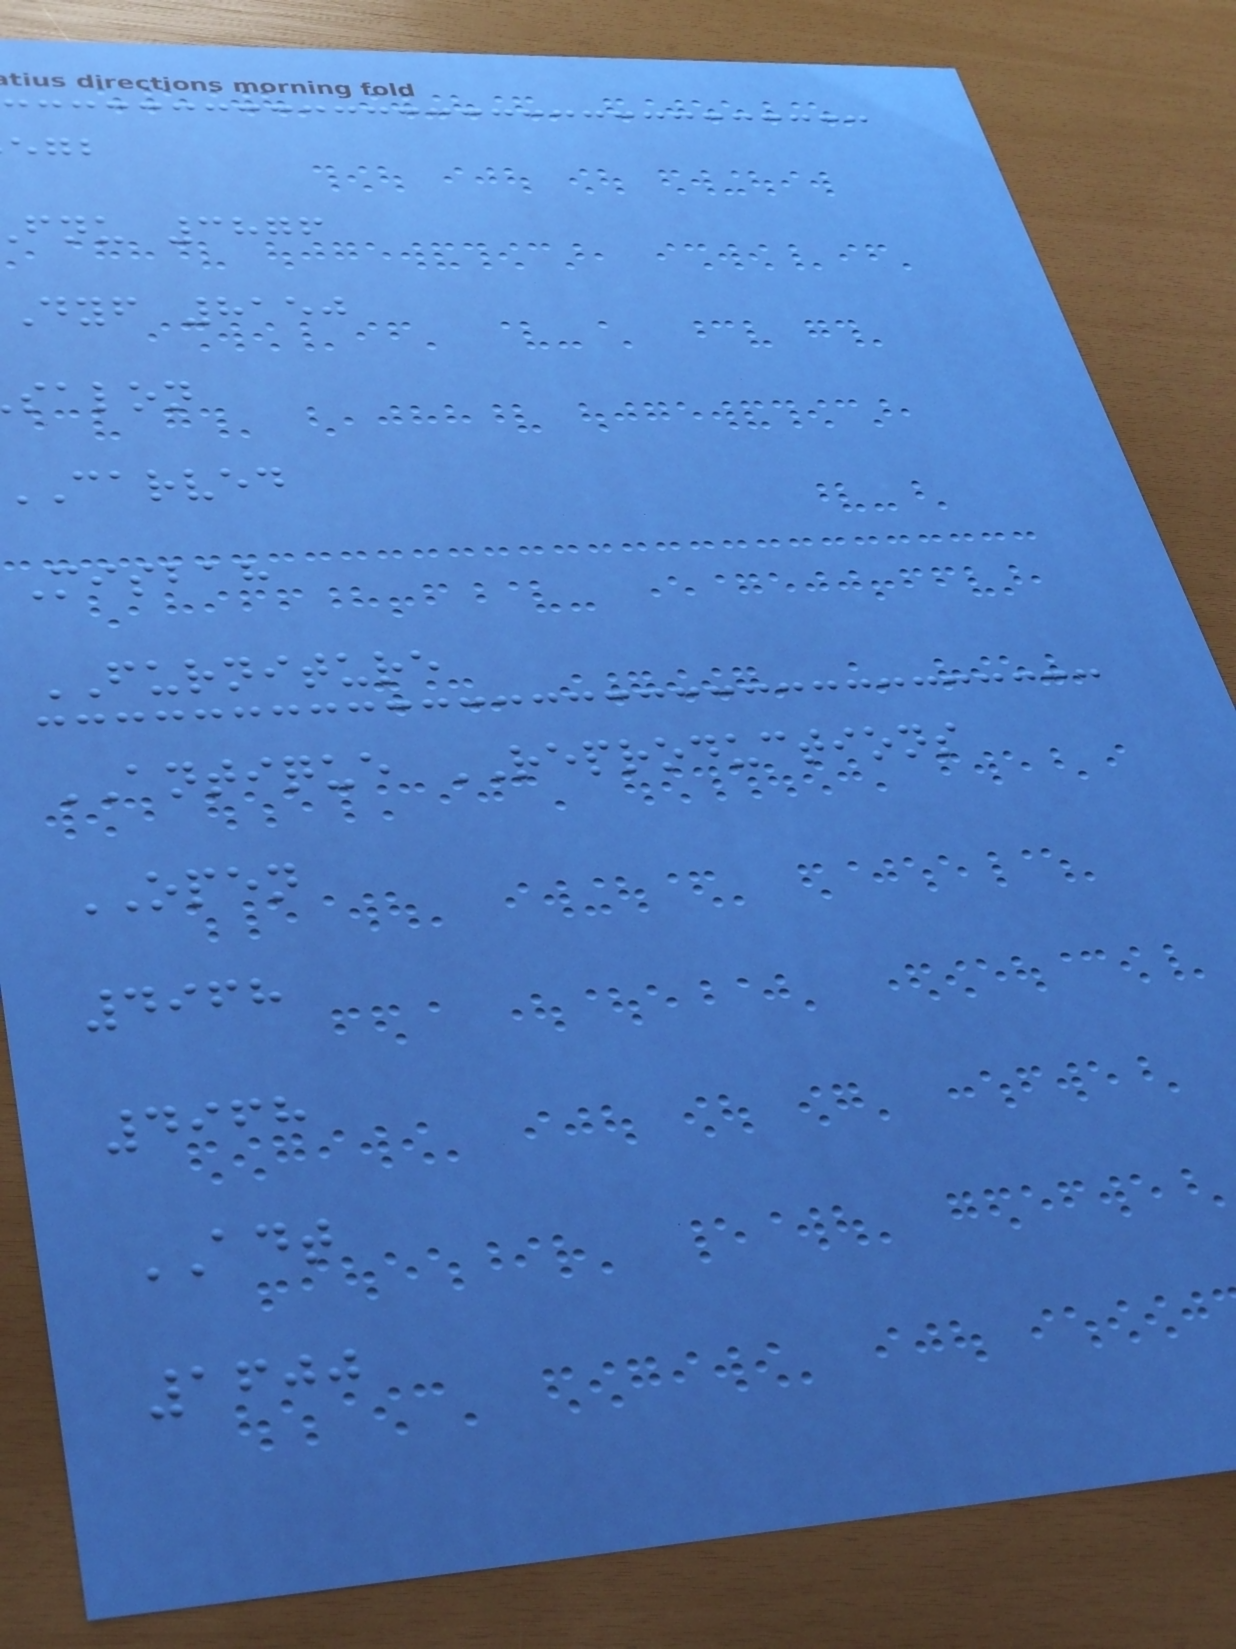fnu 3876
dyf 8150
salon
carved
Misbah
FURNITURE
ANTIQUE REPRODUCTIONS
OPEN
4968
4968
ADT
1600
